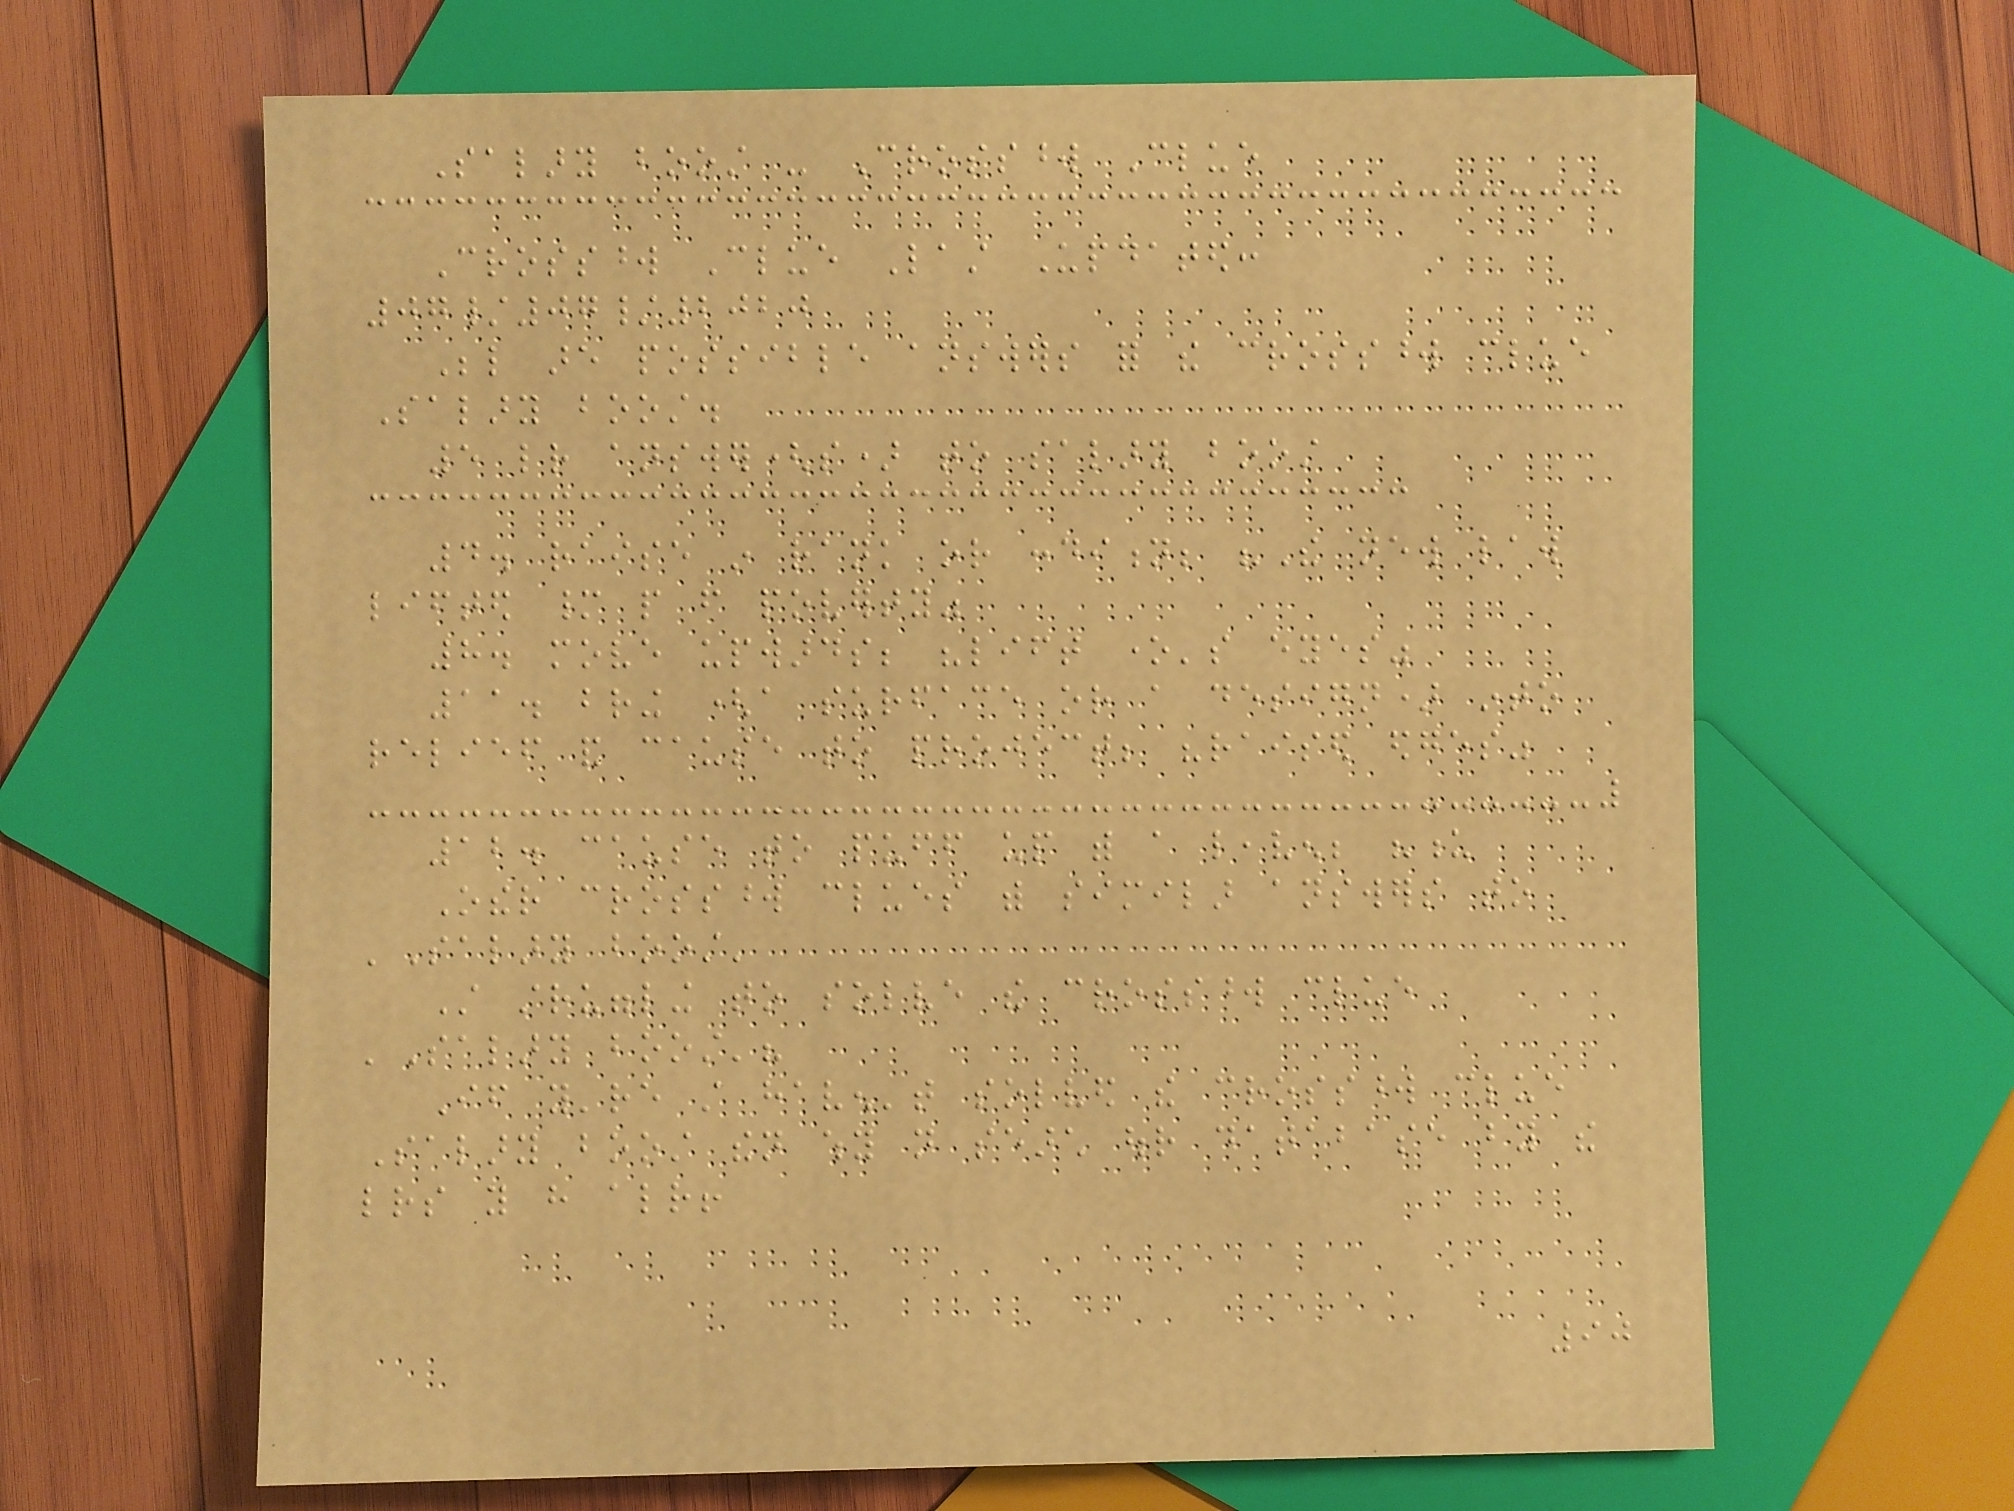Salary boost - Crossword Clue
Crossword Clue Last Updated:
07/07/2020
Below are possible answers for the crossword clue
Salary boost.
5 letter answer(s) to salary boost
4. raise in rank or condition; "The new law
lifted many people from poverty"
8. move upwards; "lift one's eyes"
11. bring (a surface or a design) into
relief and cause to project; "raised edges"
12. cause to puff up with a leaven; "u
Other crossword clues with similar answers to
'Salary boost'
Still struggling to solve the crossword clue
'Salary boost'?
If you're still haven't solved the crossword clue
Salary boost then why not search our database by the
letters you have already!
90
